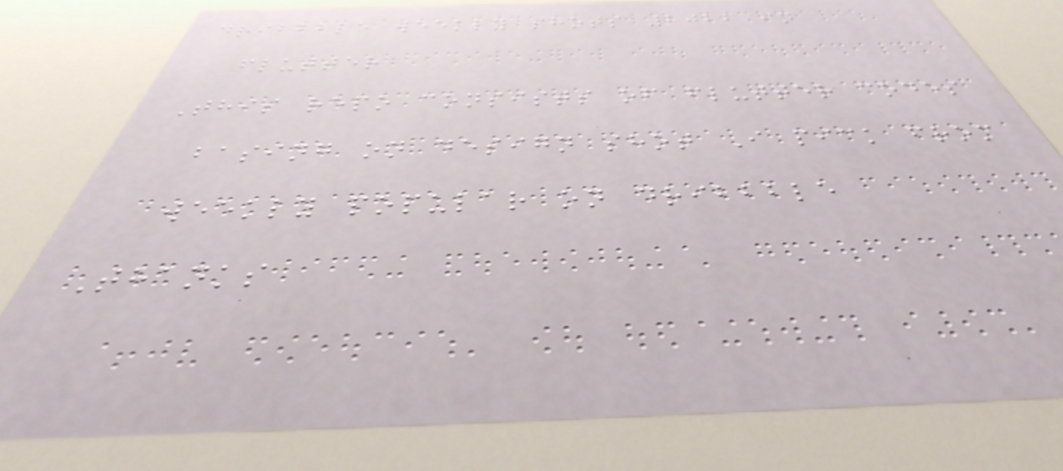dribbble weekly shots 2022 in
flutter
This repo consists of flutter codes
basing on design shot I pick from
weekly popular on dribbble
Thanks
